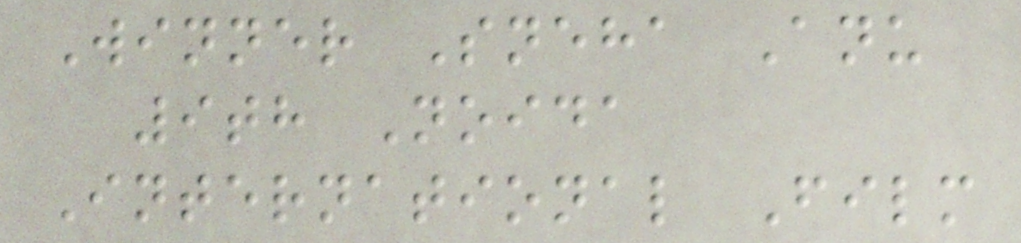Winner Sneha Anu
9th Noida
International Film
